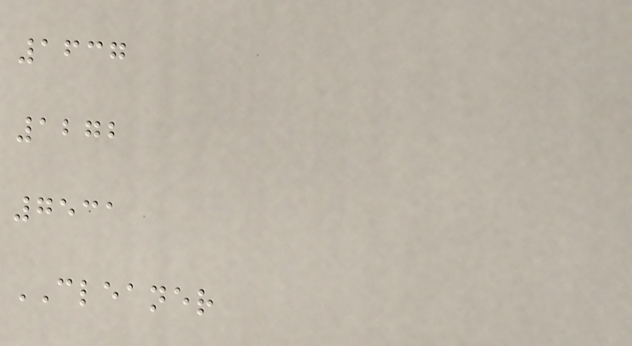1637
1272
7531
CLEANER
